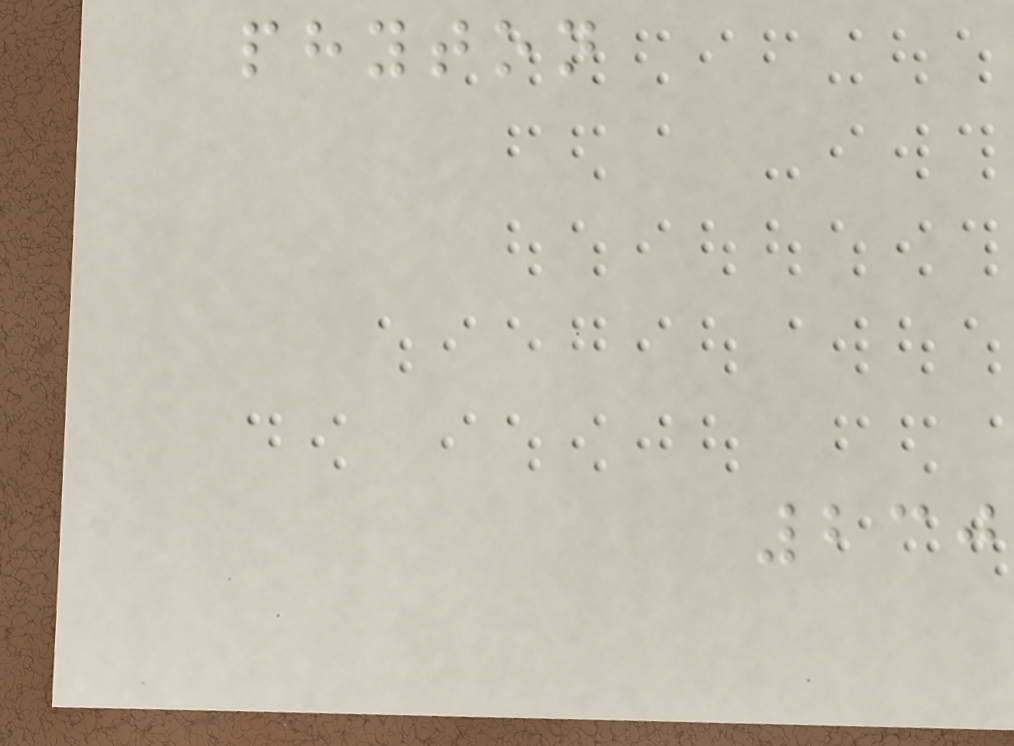phyton
230
